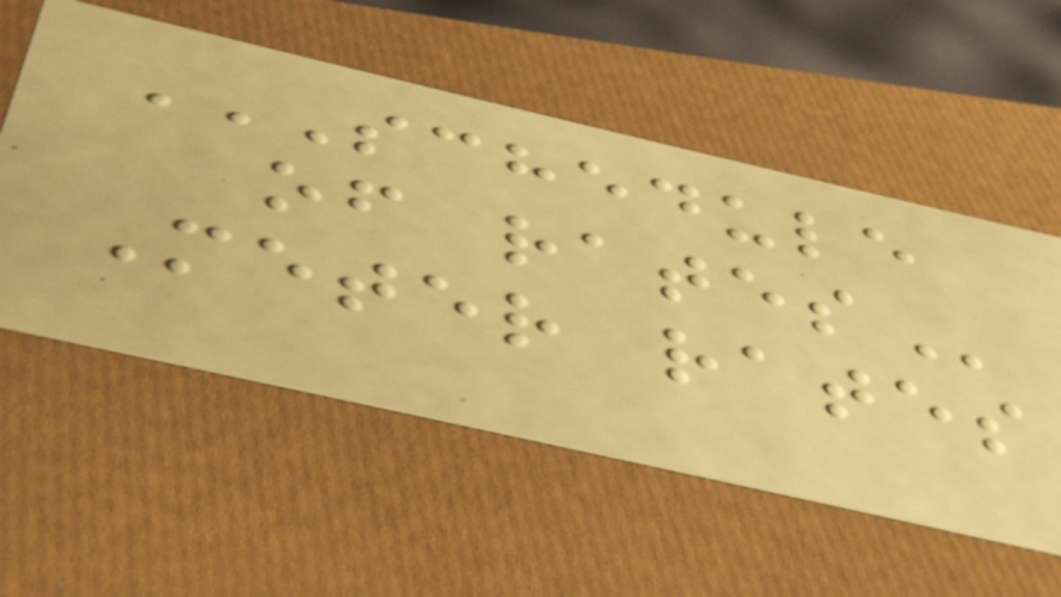SCHEDULE
OF RATES
Meter rates
